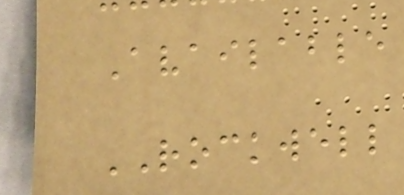Available
ROCKWELL
